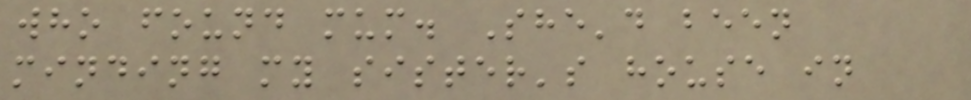who found mum. She'd been
minding my sister's house in
